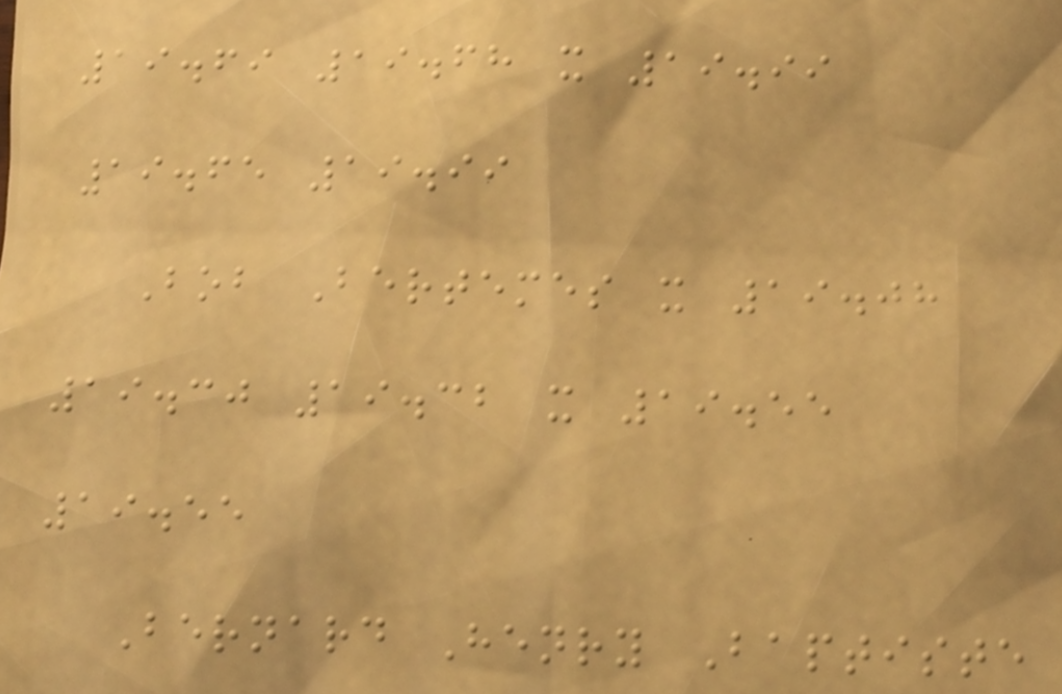19.69 19.68 x 19.99
19.65 19.99
Bob Bertemes x 19.08
19.30 19.32 x 19.55
19.55
Bernard Henry Baptiste
